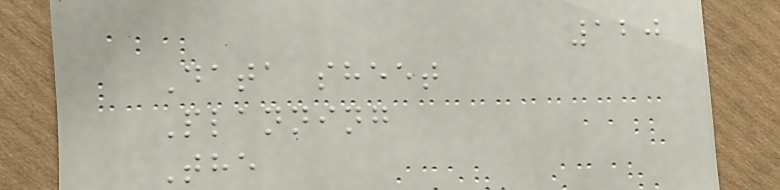120
Data sheet
Planning
The
